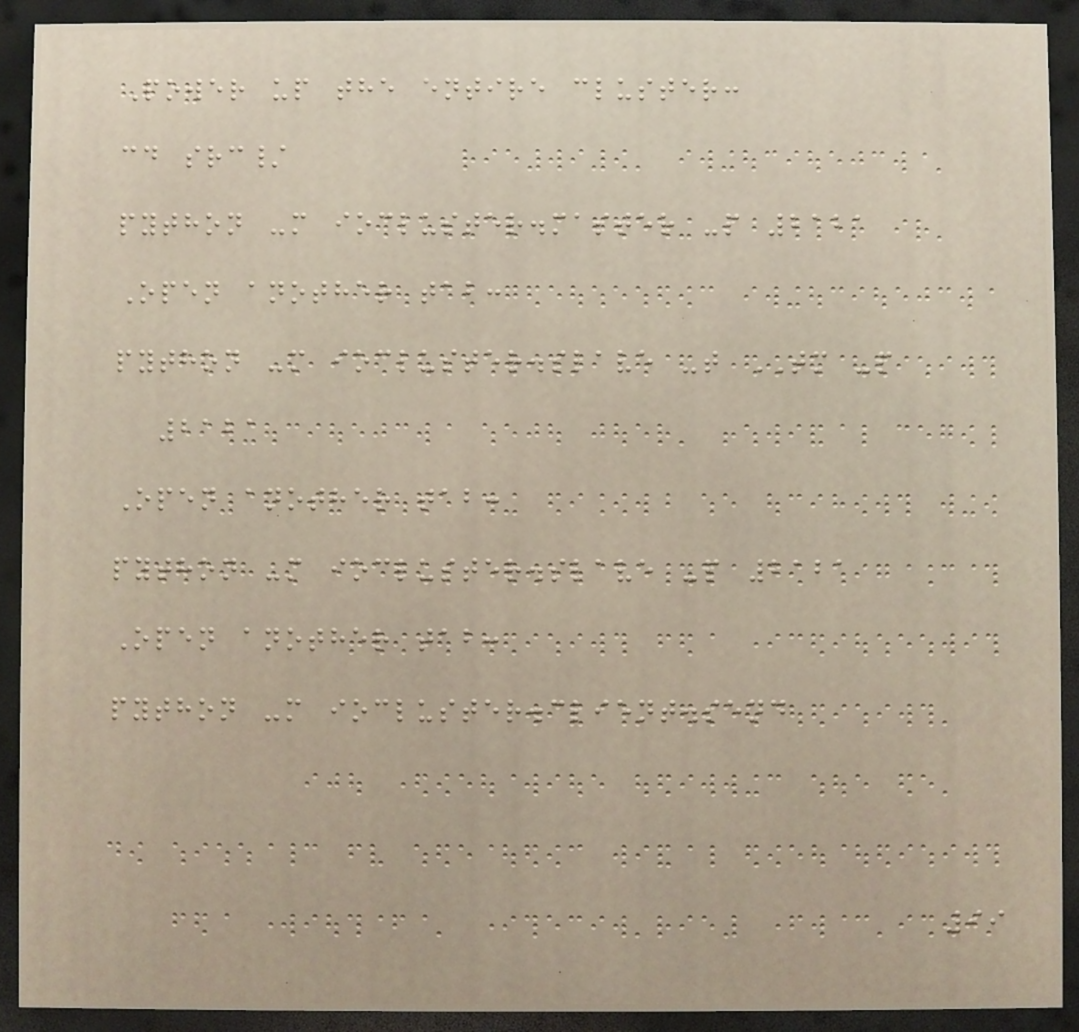Power up the entire cluster:
cd src/
python -m iocluster.master -p 2121
Open another tab:
python -m iocluster.slave -t TM -p
2121
Open another tab:
python -m iocluster.slave -p 2121
Open another tab:
python -m iocluster.client.send
99
